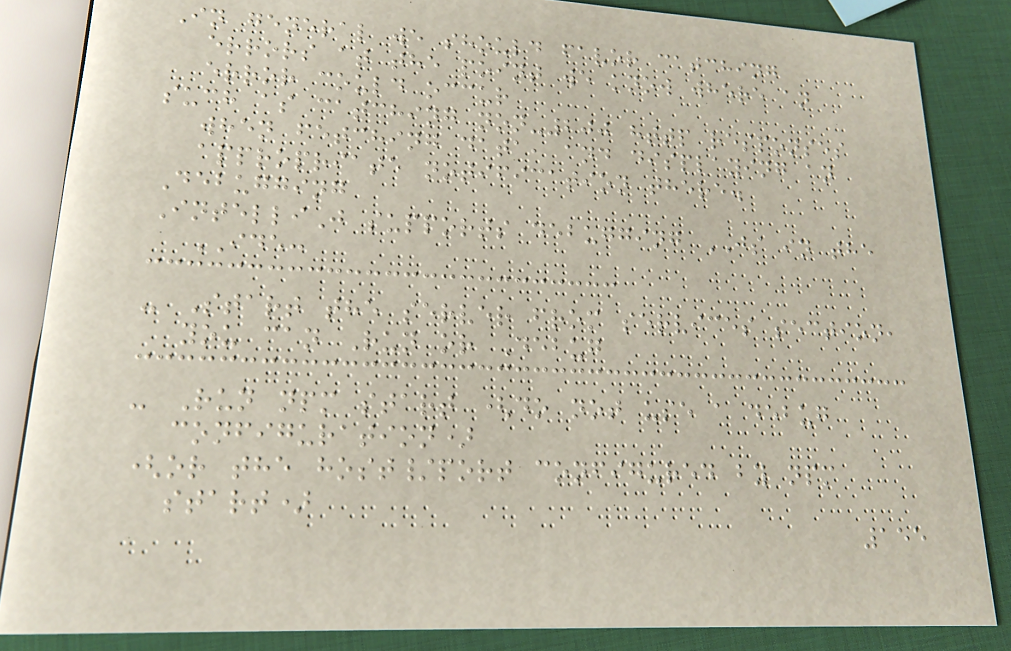In general we should favor catching
errors at the point we know where an
error could occur
such as catching non-200 http responses
when fetching data, and displaying an
appropriate notification there.
Debugging
IntelliJ supports debugging JS in the
IDE:
- Start the server from services section,
you can Run or Debug
- Run npm start (do not use a debug
configuration)
(or the host/port configured by npm
start)
155
